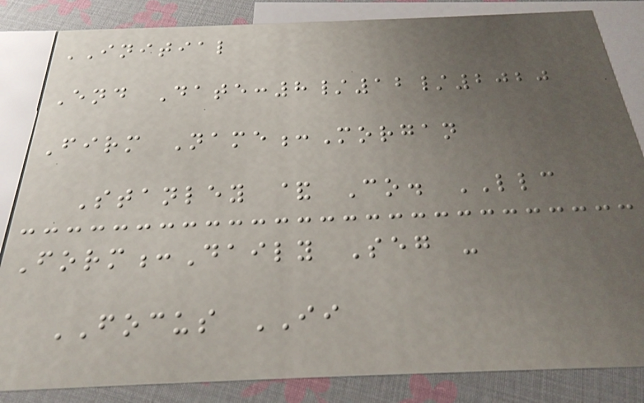INITIAL
End Date:8/12/2020
Firm Name:Morgan
Stanley & Co. LLC
Form:Daily Seg -
FOCUS II
